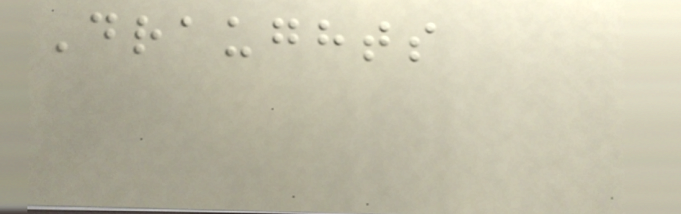Draughts
